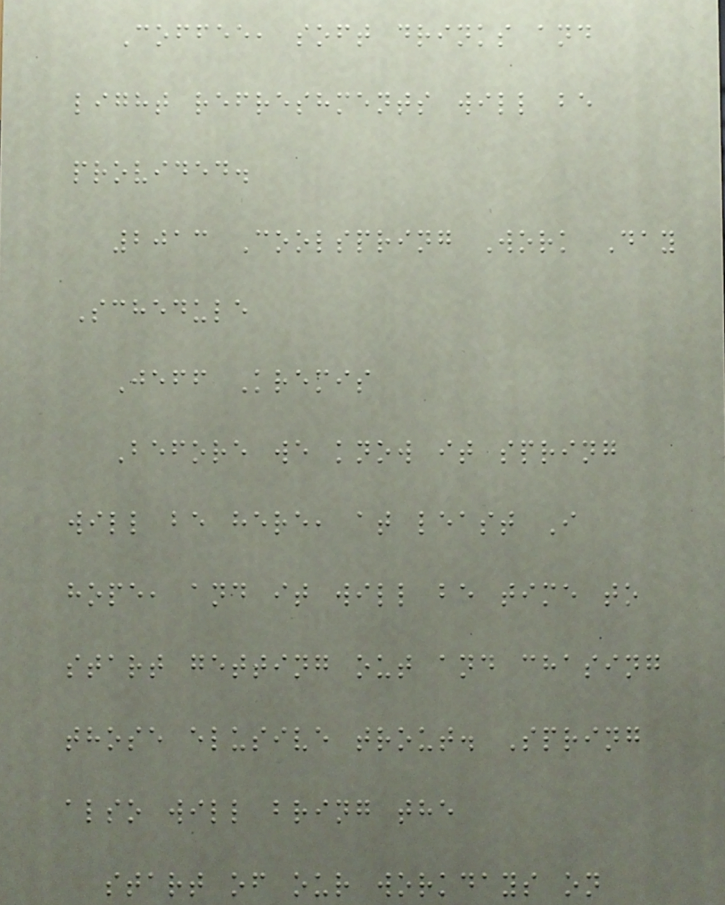Coffee, soft drinks and
light refreshments will be
provided.
2013 Coolspring Work Day
Schedule
Jeff Kremis
Before we know it spring
will be here, at least I
hope, and it will be time to
start getting out and chasing
those elusive trout. Spring
also will bring the
start of our workdays on
